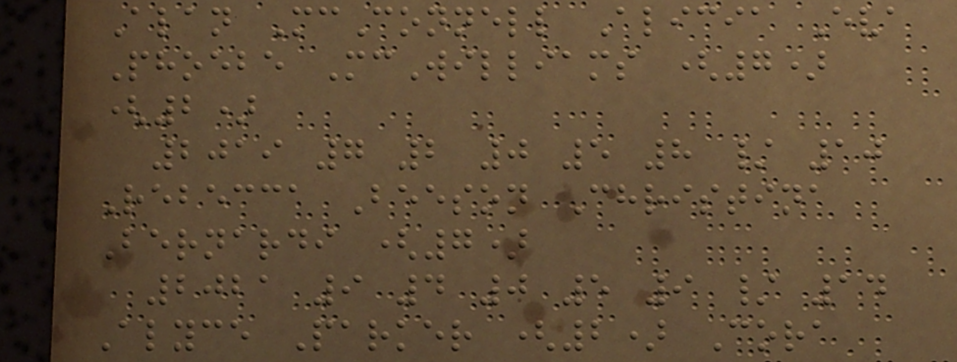Alan McConnell Alicia Eva
Phoebe McWilliams (7)
(2)
2019 7 2 0 5 8 / 10
Rebecca Beeson Christina
Bernardi (7)
2021 9 4 0 5 9 / 14
Alyce Parker (2) Cora
